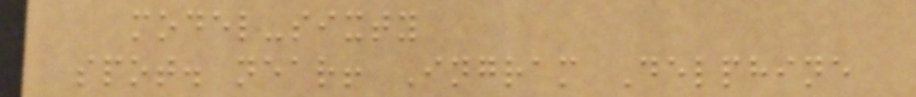model-sixty
spot. near! Ingram Delphine
